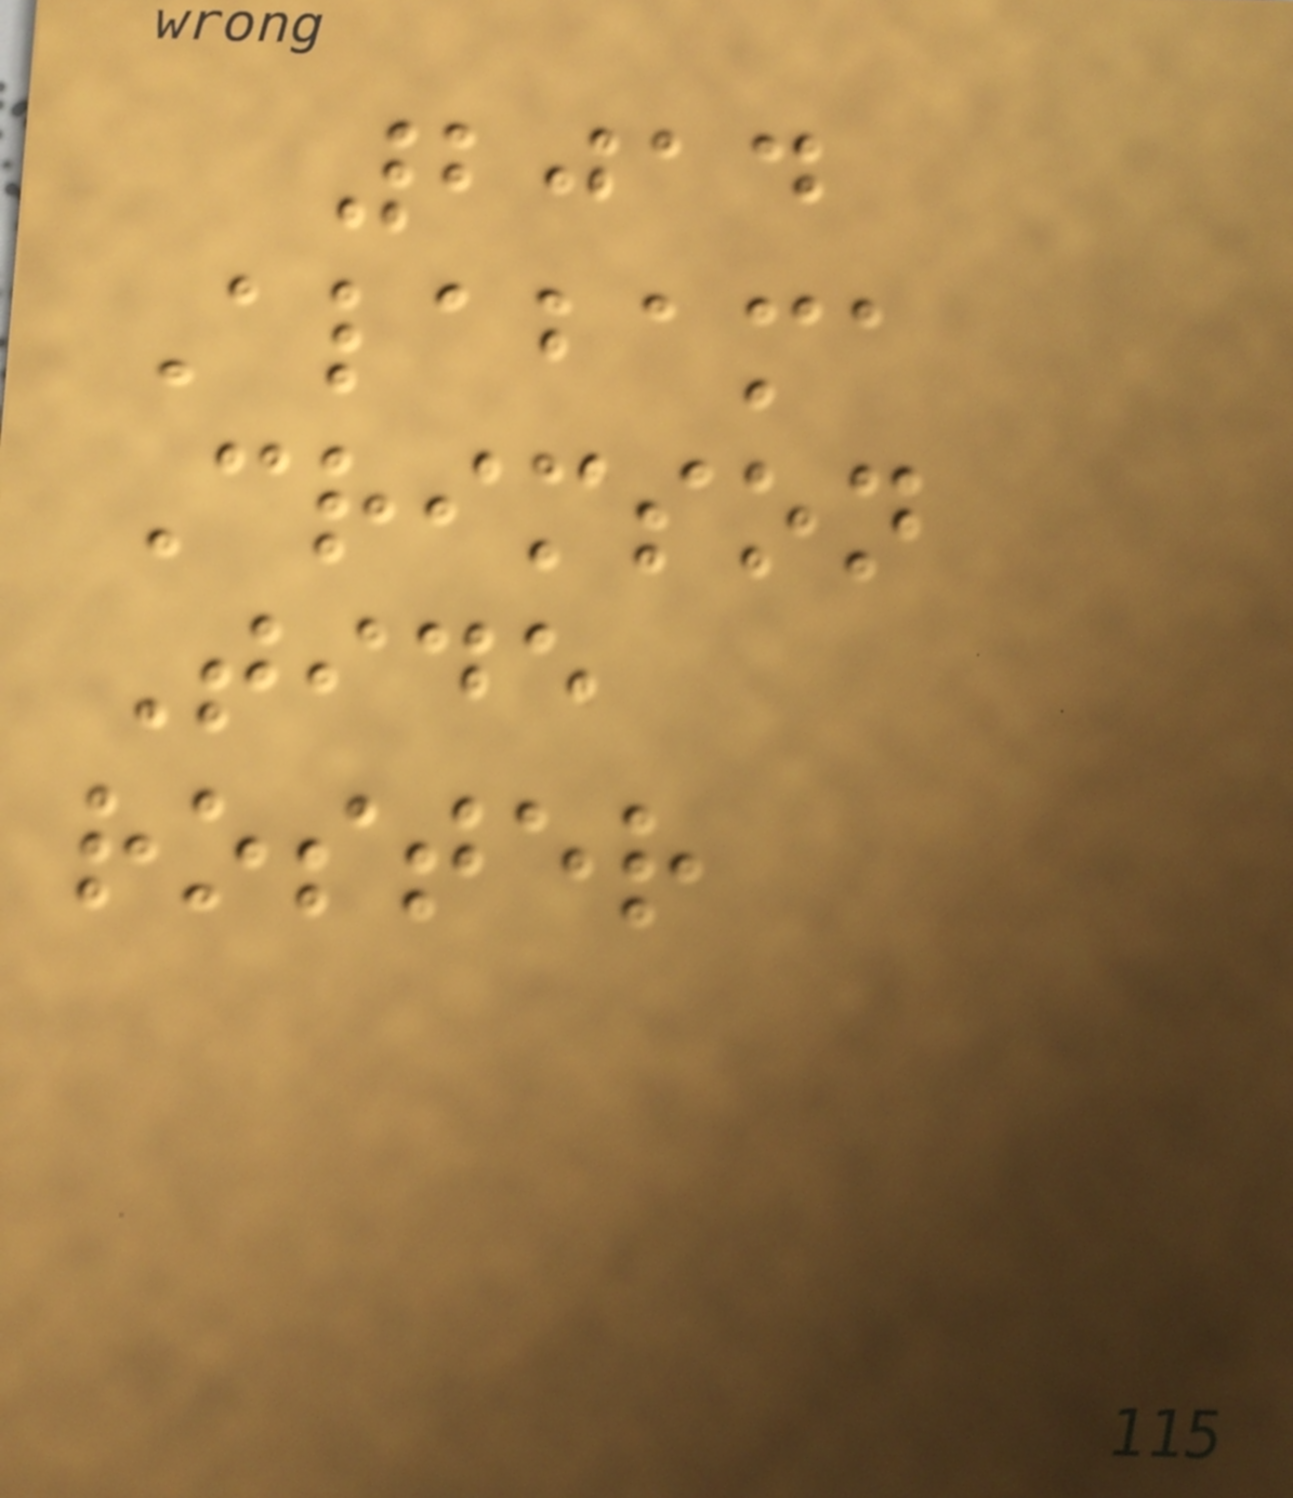2014
Alabama
Crimson
Tide
roster
